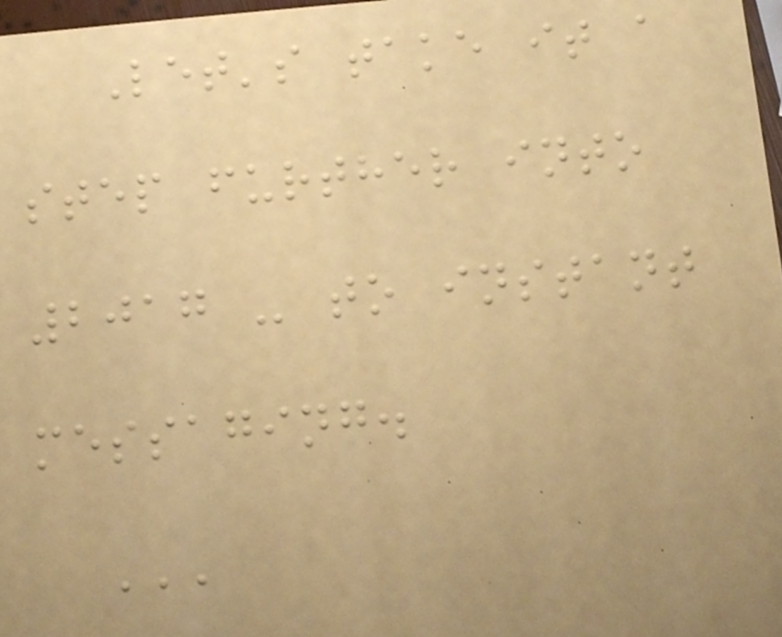Let's take it a
step further into
2017 - to instant
messaging.
'''
